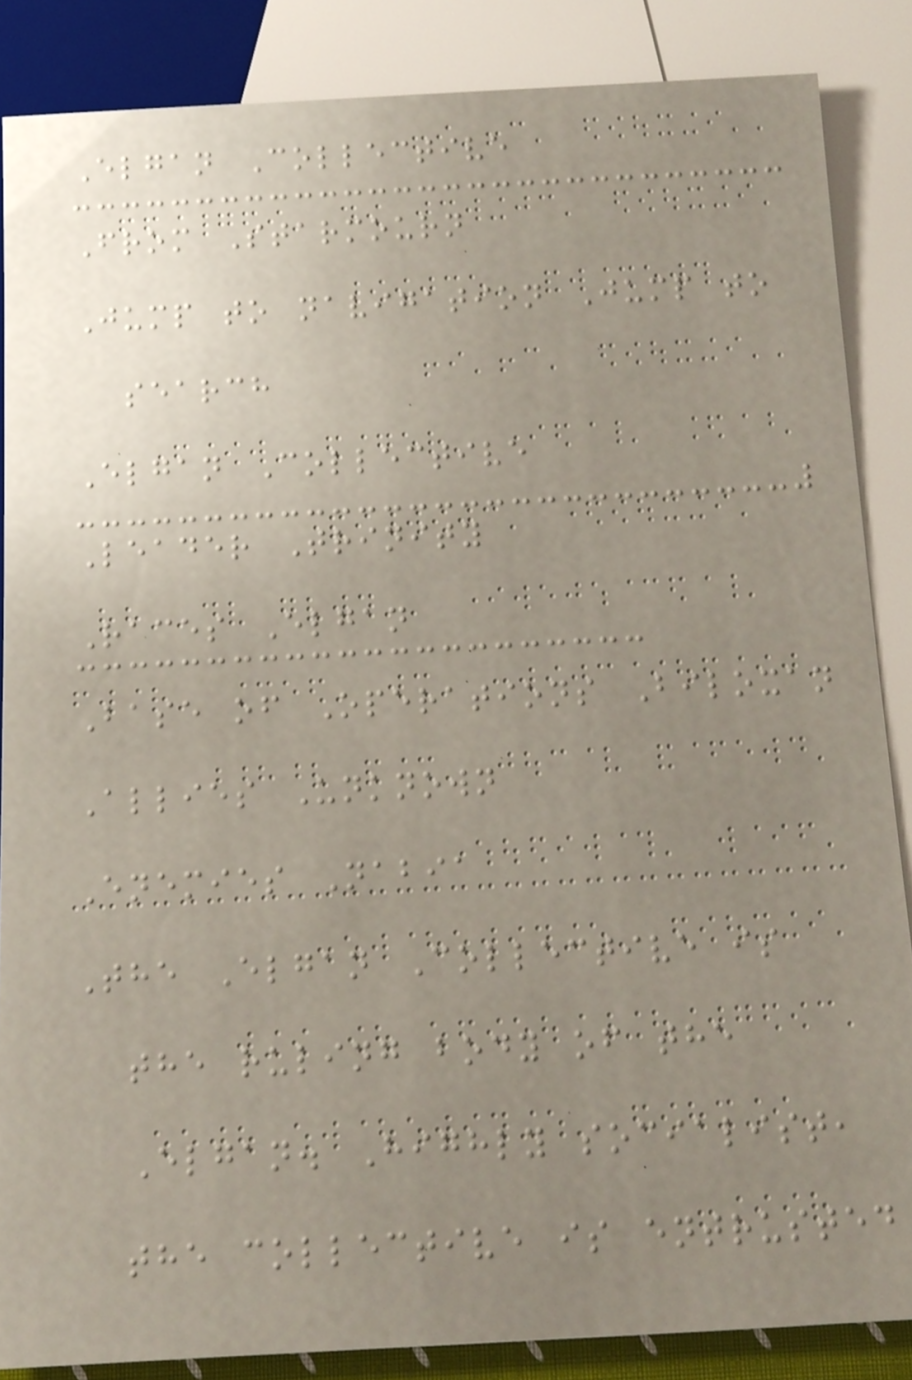Elgan Collective
From Starmourn
Jump to navigation Jump to
search
Elgan Collective
Leader Trinity
Races Elgan
Base of Operations Biloxan
Allies Unknown
Enemies Nabia
The Elgan Collective is
the ruling body of the
Elgan. Highly socialist,
the collective is entrusted
